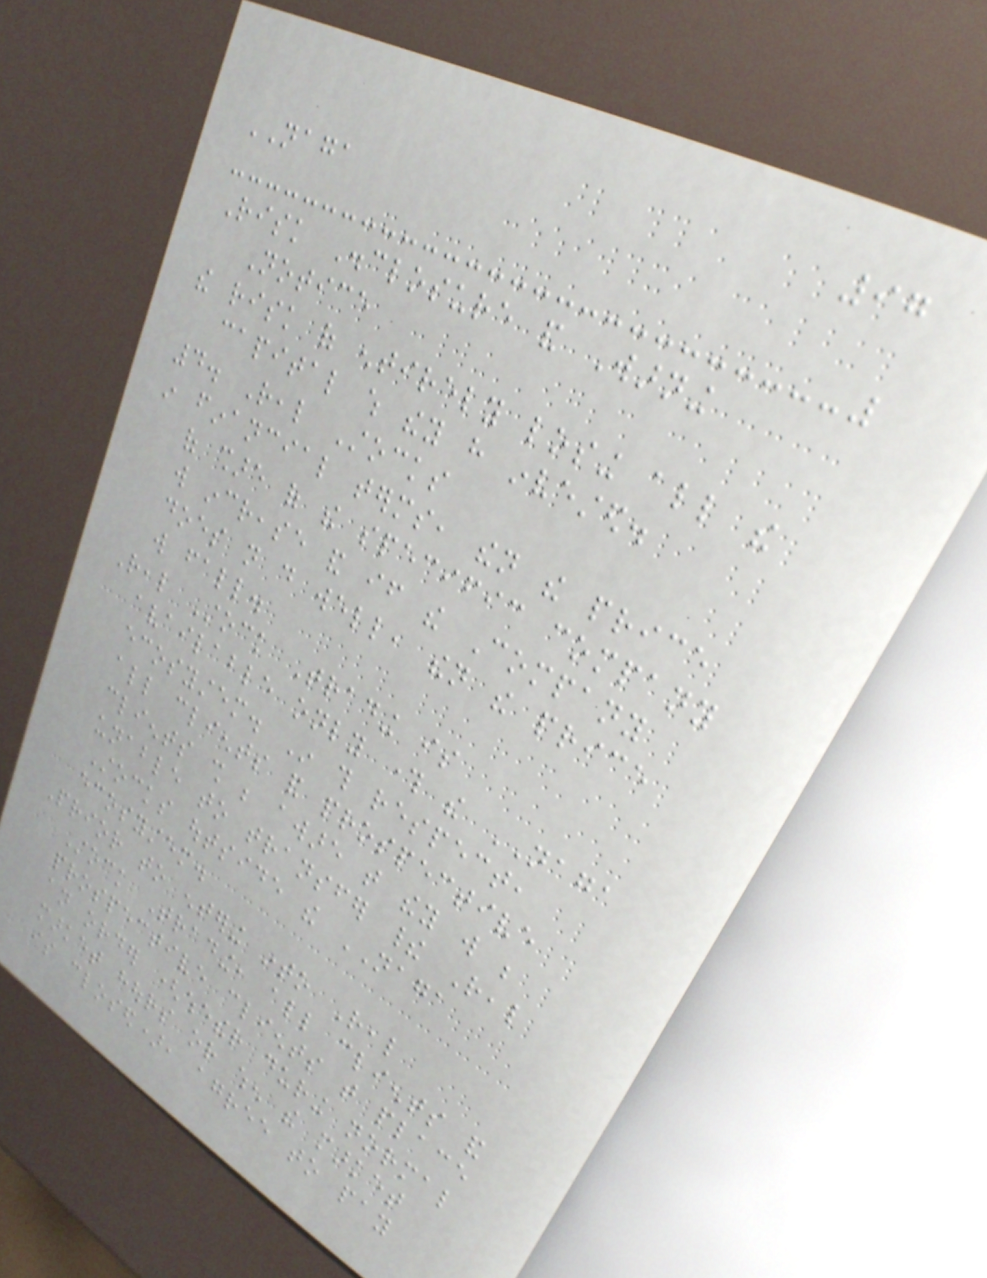97
NAGA
Risk Disclosure and Warning
Notice
the risk of entirely losing all the
capital which they have invested.
4. Real Stocks
in financial terms, then the price
of share of the specific company
will increase and if the Company
does not do well, then the price
will fall.
Real Stock Trading is
available only through the NAGA
ecosystem. In this respect,
all clients and prospective
clients shall be aware that they will be
unable to transfer their Real
Stocks outside the NAGA
ecosystem.
Prior to entering into Real
Stock Trading, all clients and
prospective clients that place
an order (whether during normal
market hours or when the market
is closed), agree to pay
